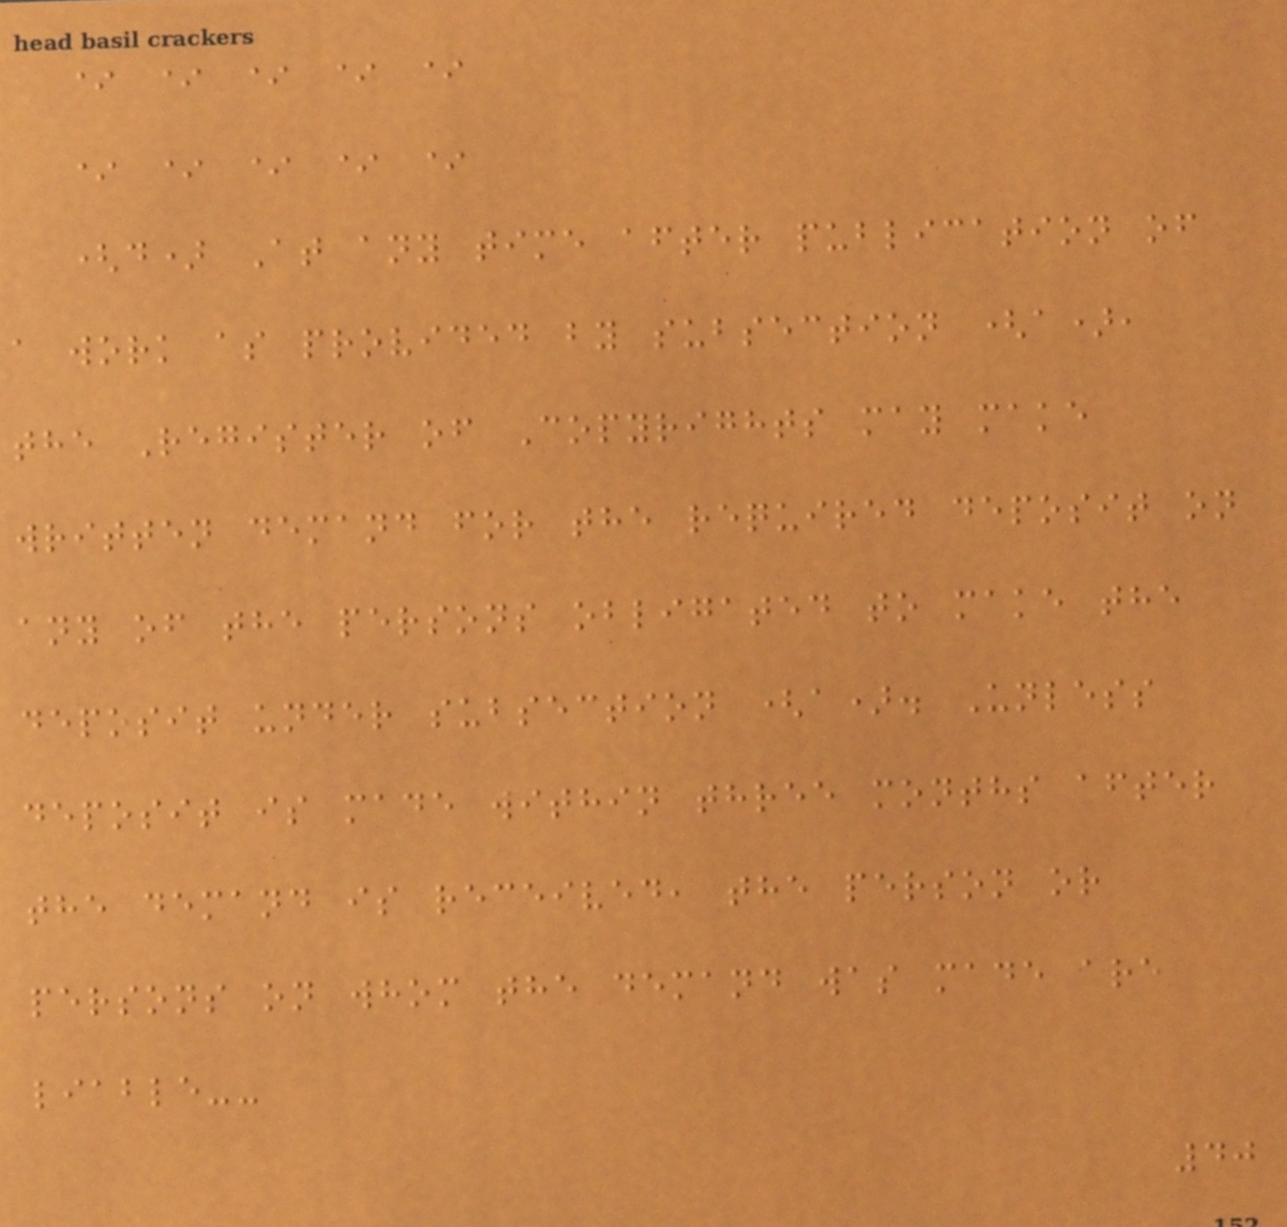* * * * *
* * * * *
(d) At any time after publication of
a work as provided by subsection (a),
the Register of Copyrights may make
written demand for the required deposit on
any of the persons obligated to make the
deposit under subsection (a). Unless
deposit is made within three months after
the demand is received, the person or
persons on whom the demand was made are
liable--
40
